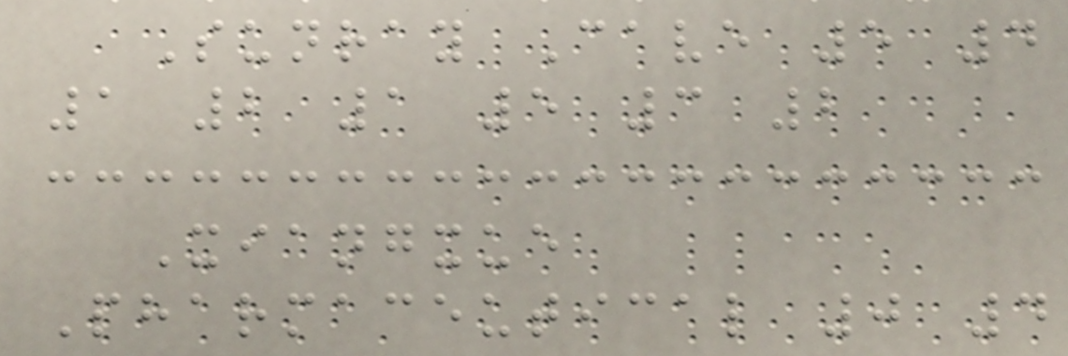Sunray Cave 5 4
1 2 1 5 3 2
Xiangxue
Pharmaceutical 0 4
